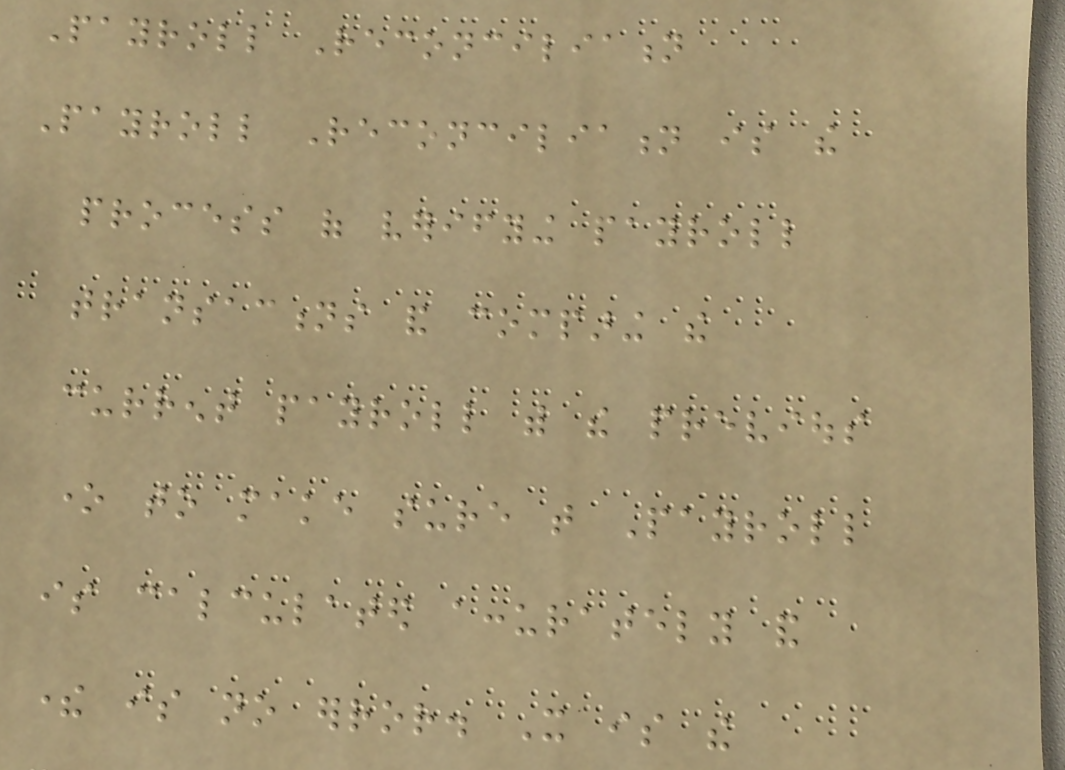Payroll Reconciliation
Payroll Reconciliation is the
process of verifying payroll
transactions and comparing the
current payroll with the previous
one to make sure that Payroll
is calculated accurately and
there is no error. It is the
